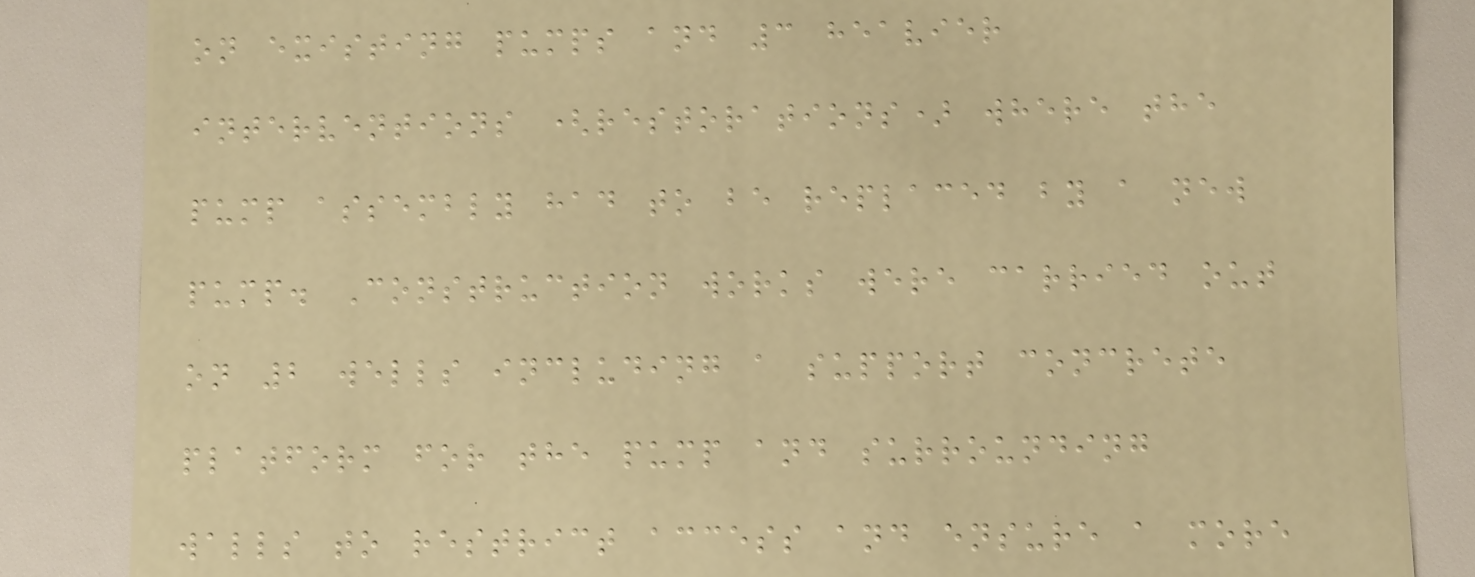on existing pumps and 3 heavier
interventions (restorations) where the
pump assembly had to be replaced by a new
pump. Construction works were carried out
on 2 wells including a support concrete
platform for the pump and surrounding
walls to restrict access and ensure a more
